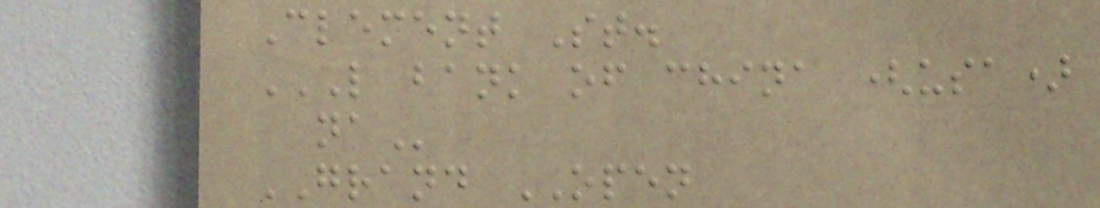Clement St.
L BANK OF CHINA (USA)
NA
GRAND OPEN
